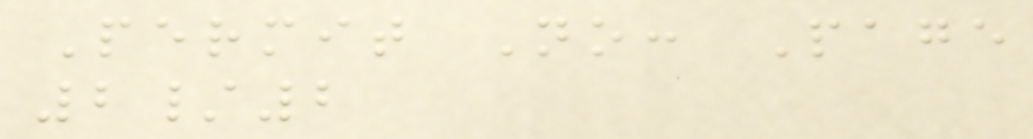Permit No: Page
2/2
